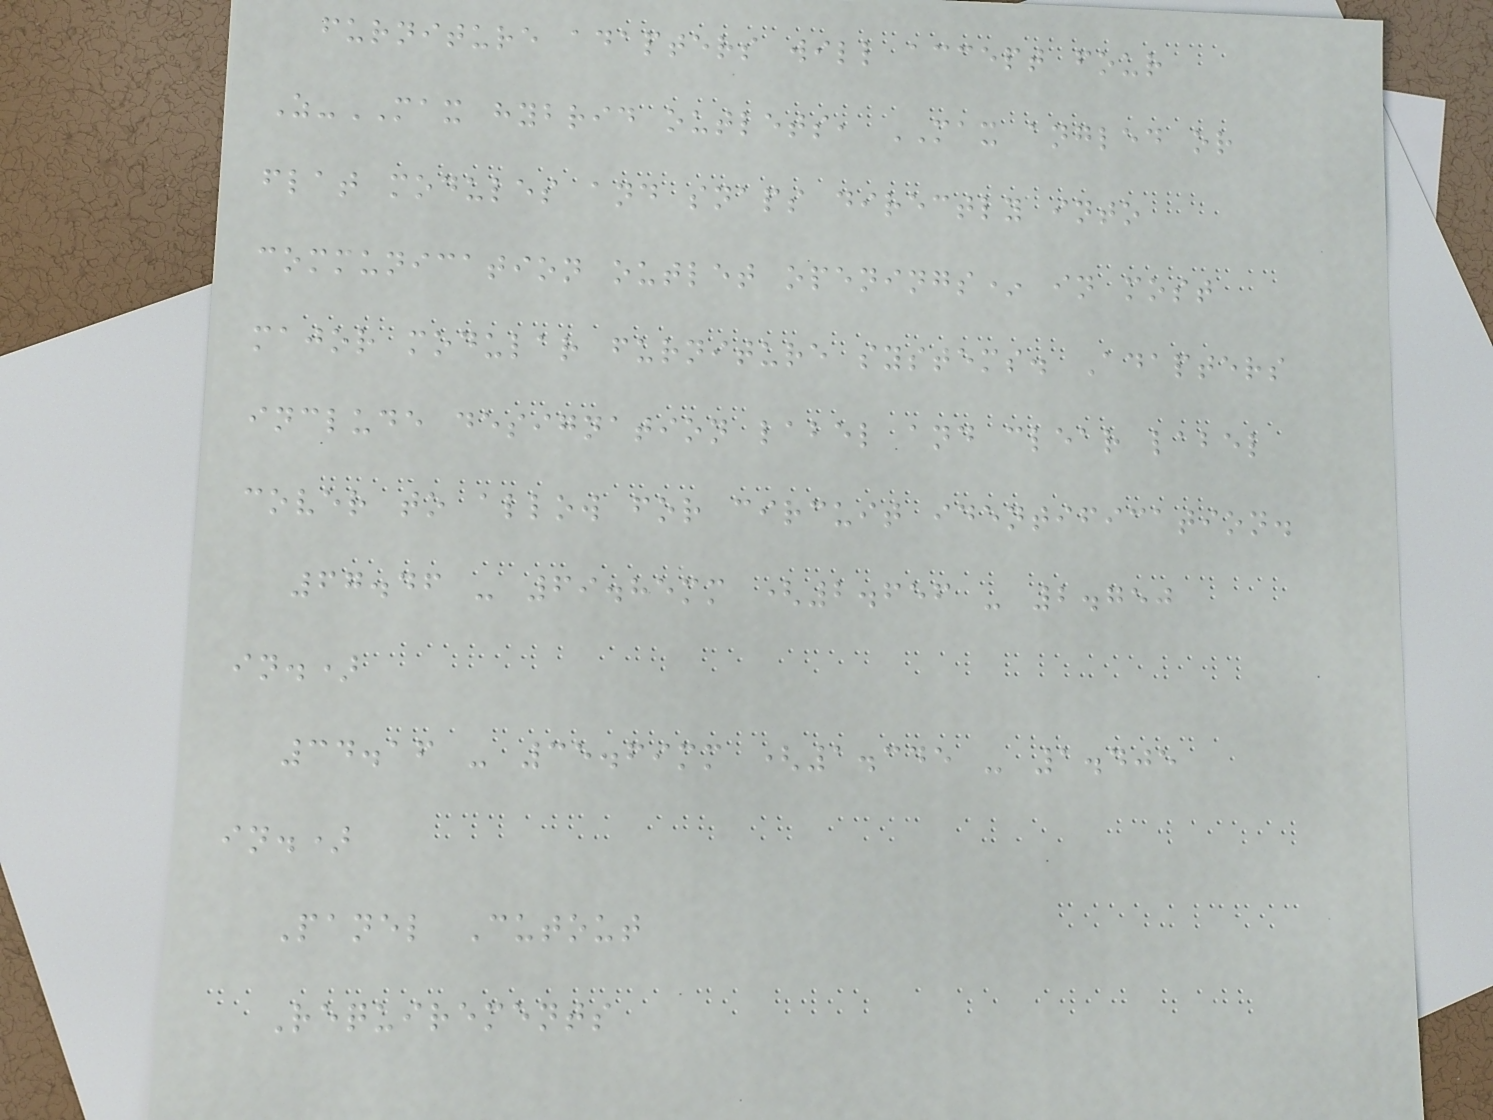furniture adapters will accept four
Z-MAX hybrid outlets, MAX angled or
flat modules and snaps directly into
communication outlet openings* in most
major modular furniture systems. Adapters
include designation label and clear label
cover to allow for circuit identification.
67.46 - 69.85mm (2.656 - 2.750
in.)
34.16 - 35.69mm (1.345 - 1.405
in.)
Panel Cutout
Requirements
